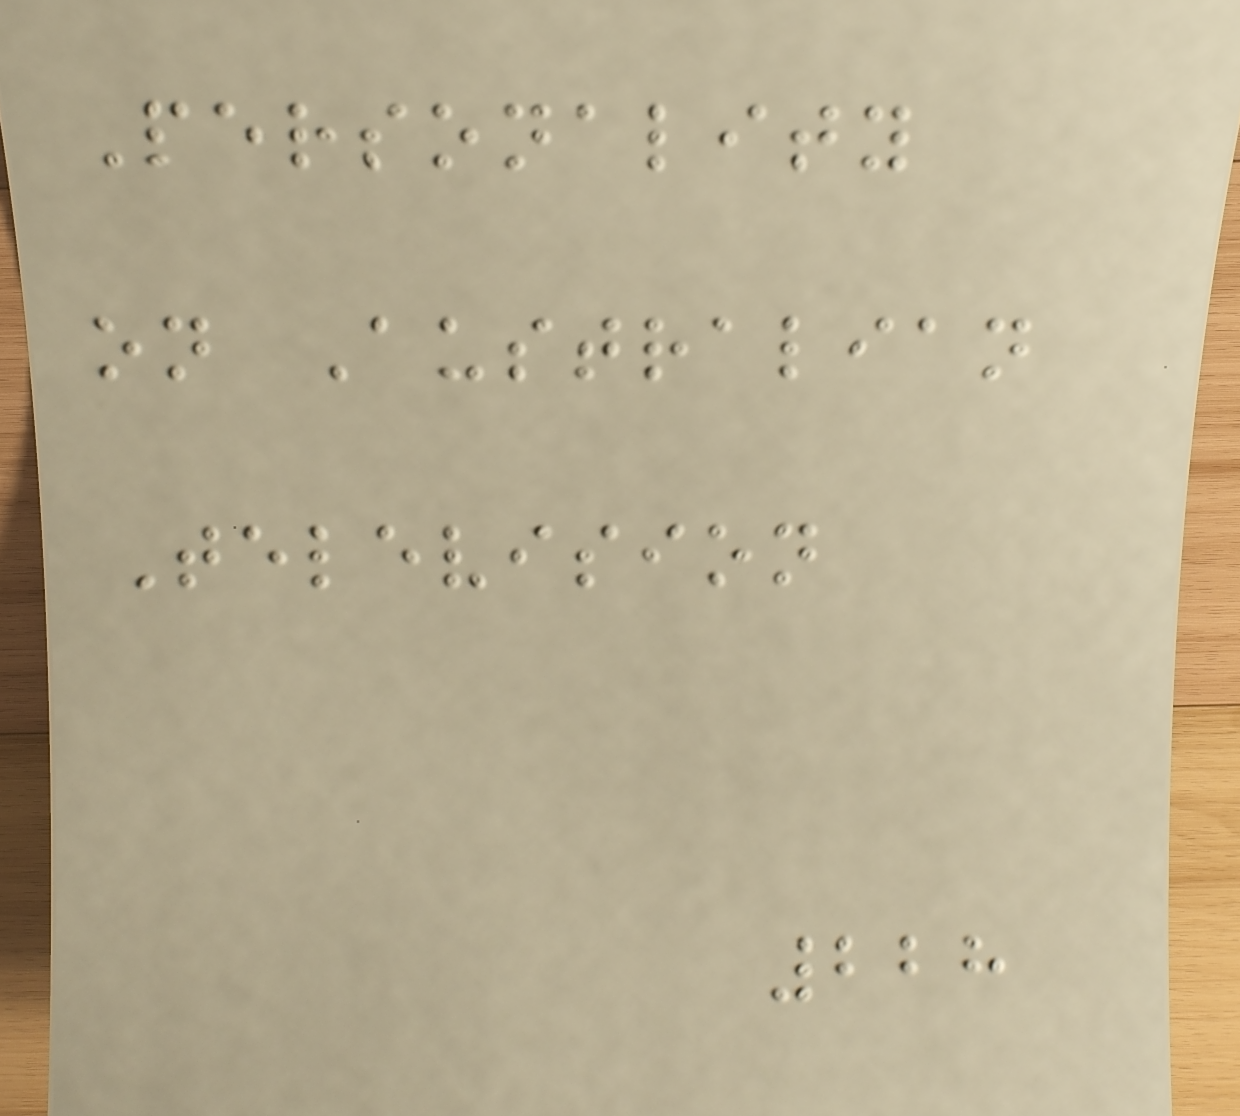Personality
on Australian
Television
228
